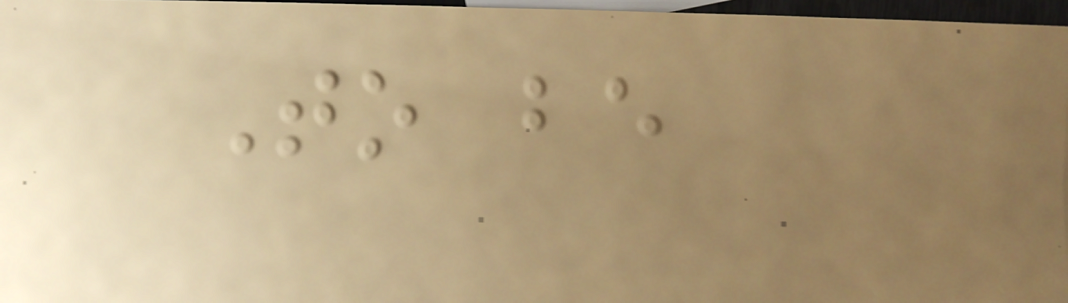To be
